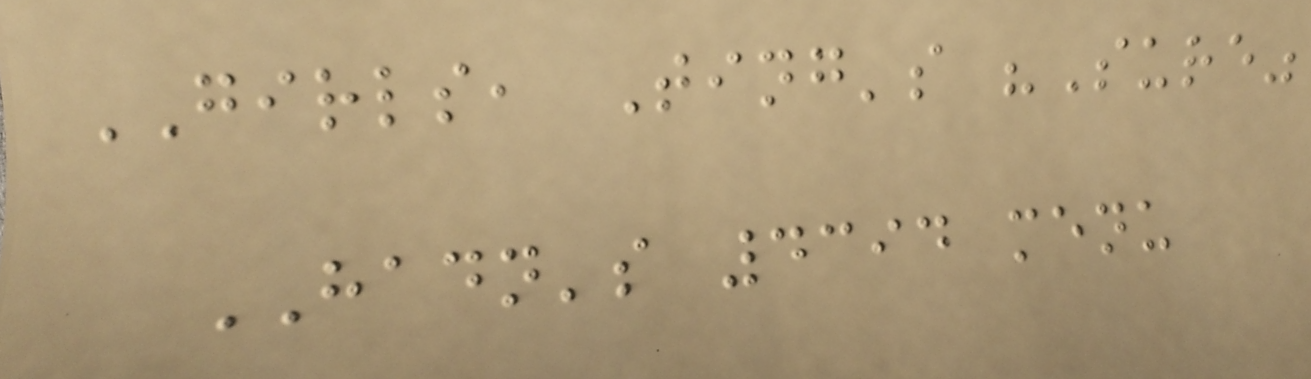GIRLS, Ting's "Sure"
HADN's 4394 menu
